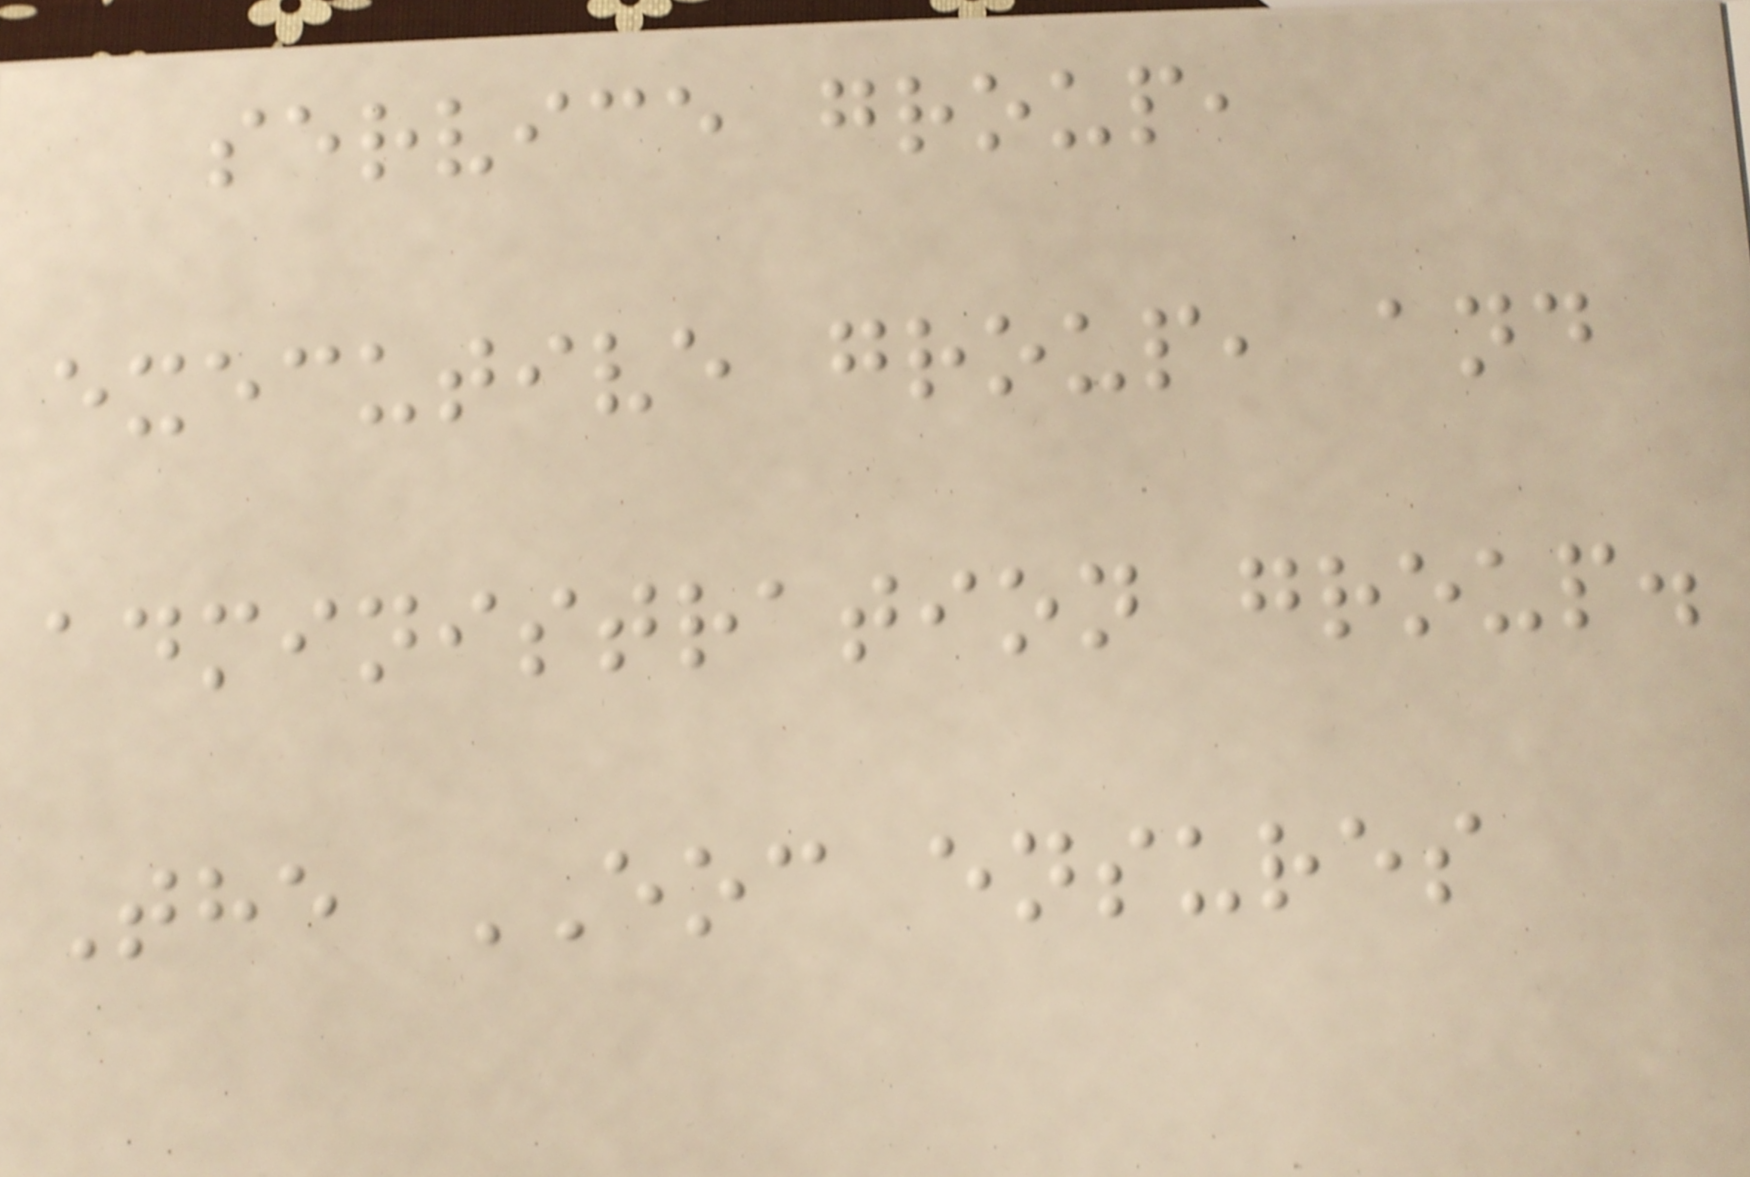service group,
executive group, and
administration group.
The EOC ensures
